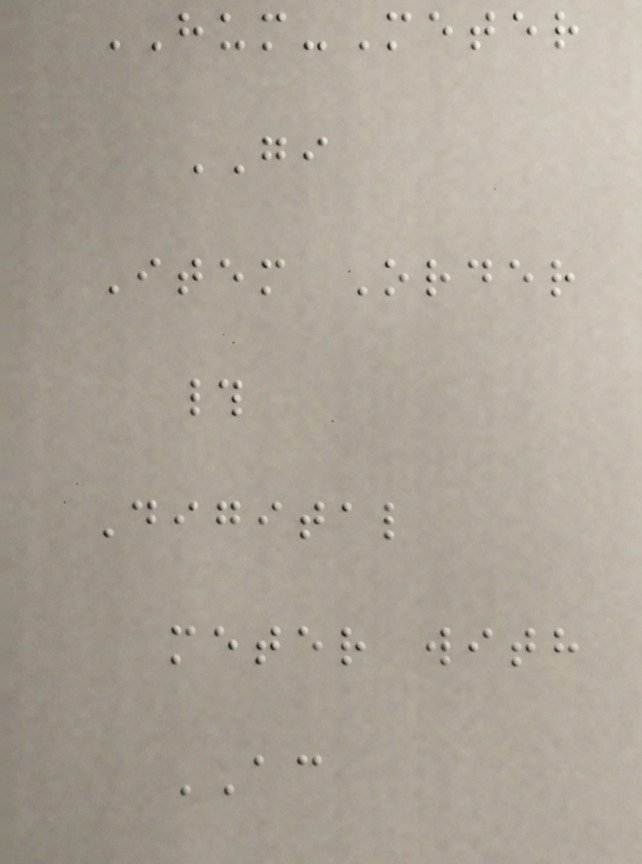HUM-Meter
GI
Item Order
#
Digital
meter with
AC
